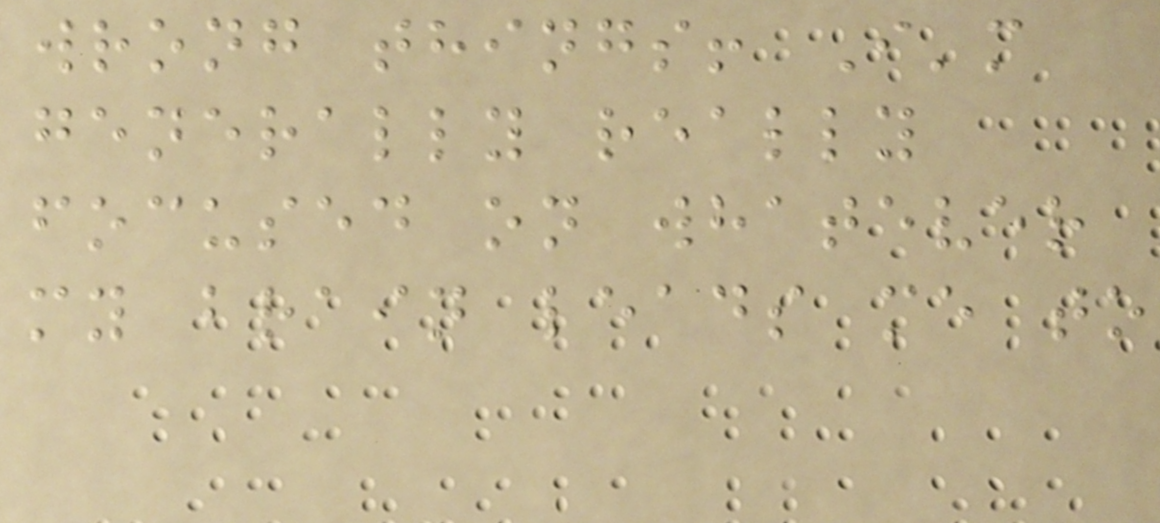wrong things! I'm
generally really
focused on whatever
my brain leads me to
